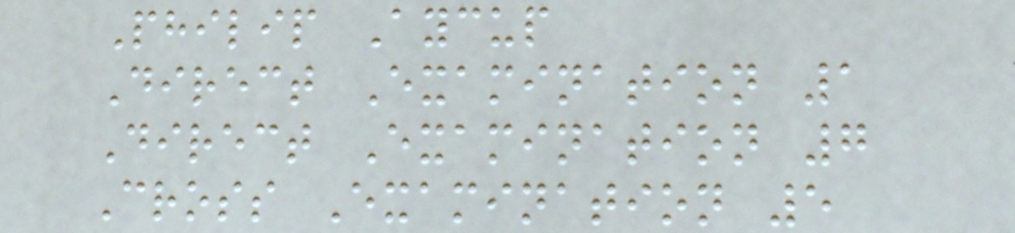Philip Aycup
Direct Examination 1
Direct Examination 7
Cross Examination 5
